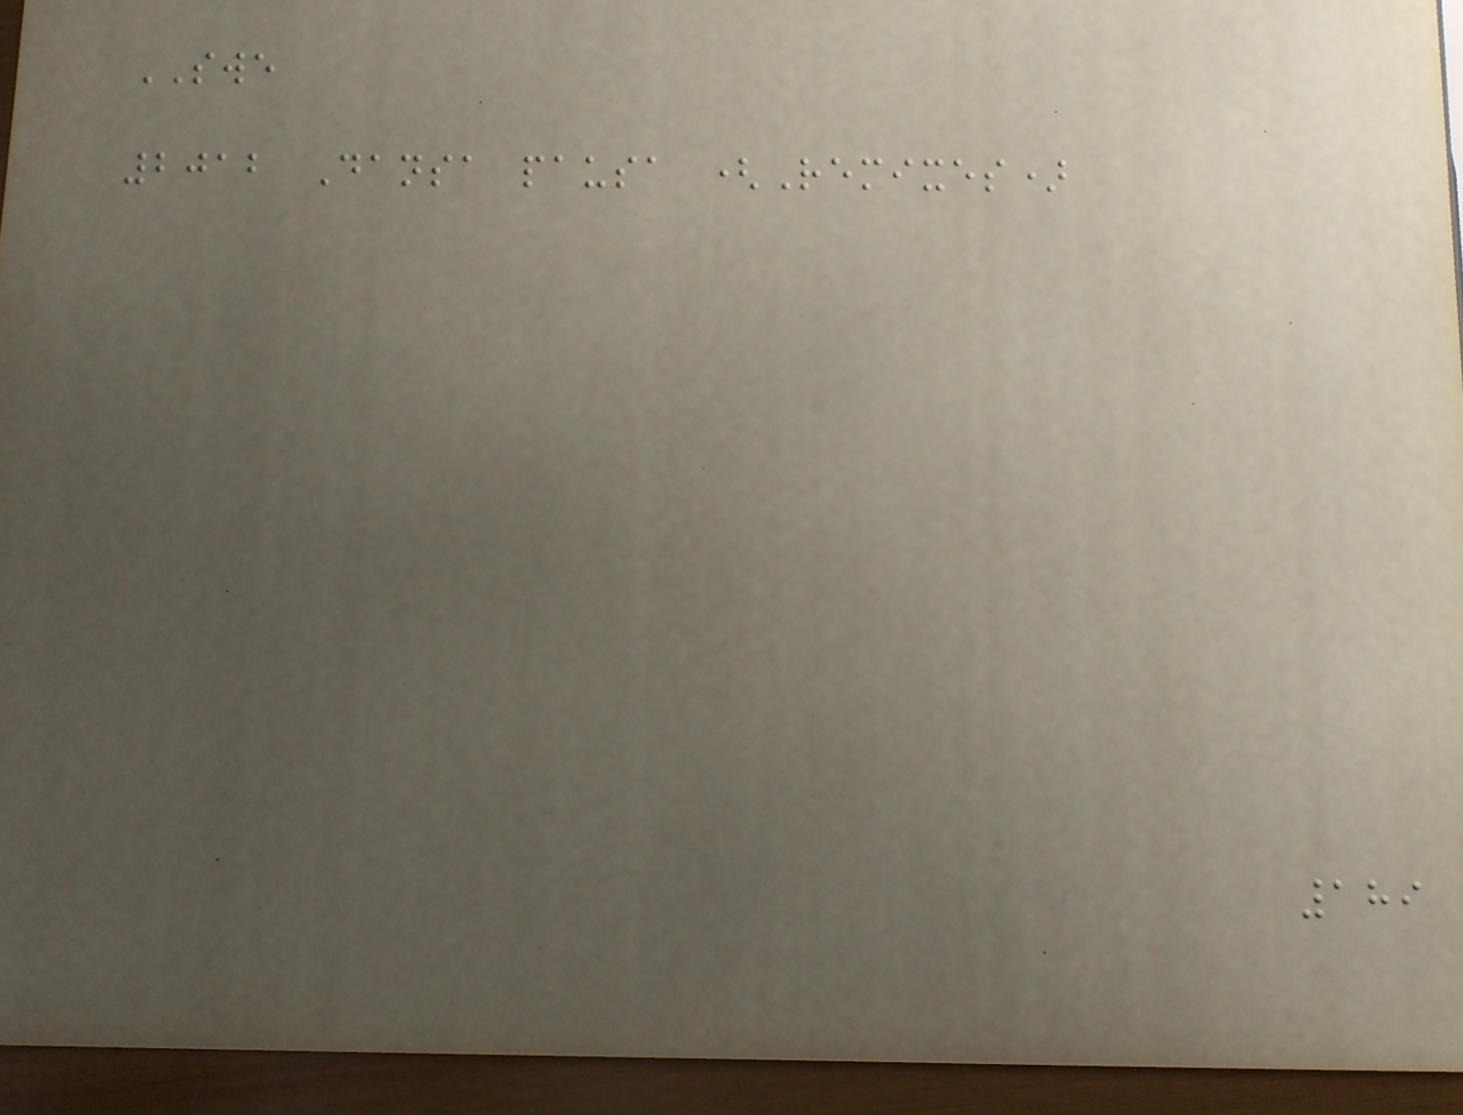SWE
2012 Dansa pausa (Remixes)
189
